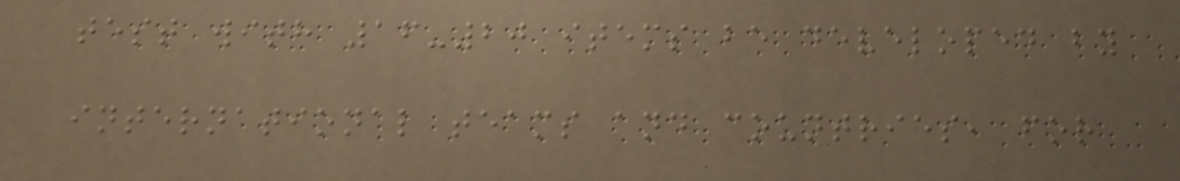test with 16-20 items be developed by
international teams and countries, for
